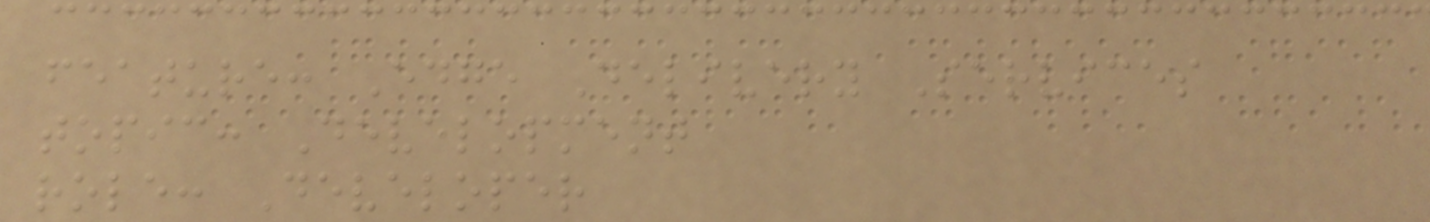feature: Edge Delivery Services
topic: Development
role: Developer
